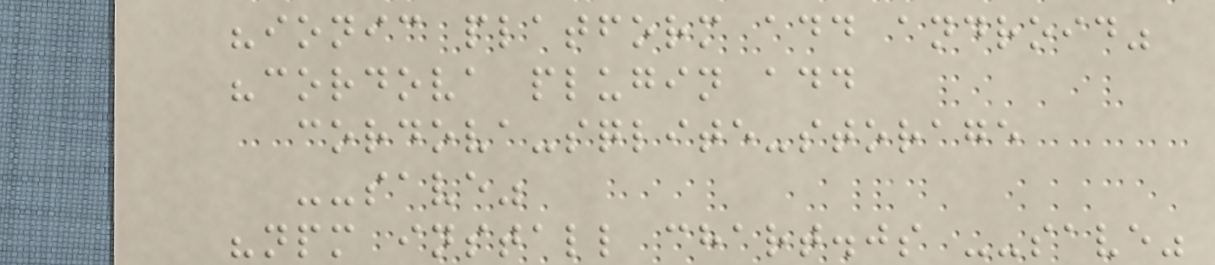"ionic platform add android"
"cordova plugin add
cordova-sqlite-storage
--save"
"npm install chart.js --save"
